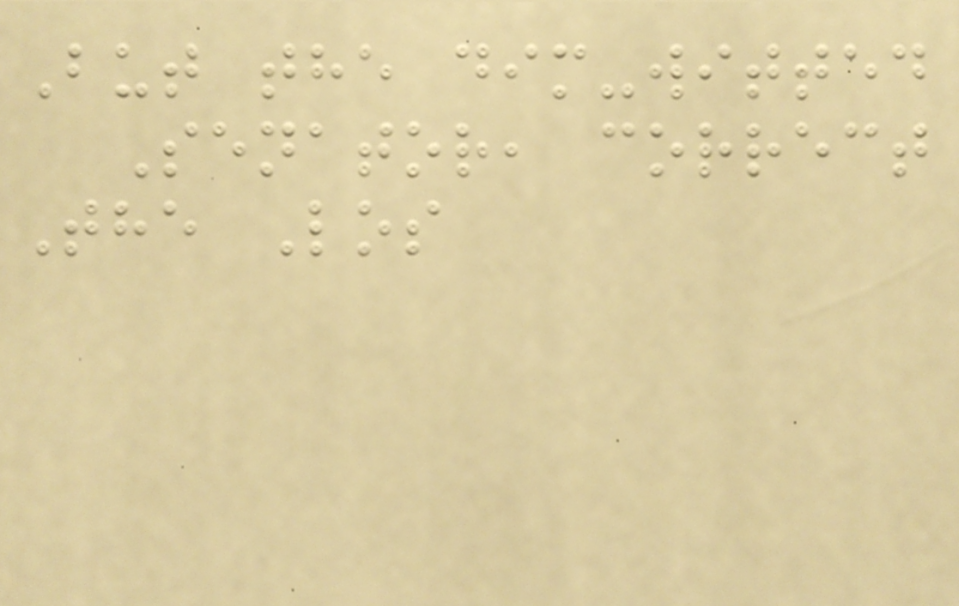But the dim-witted
Senator, correct
The Los
